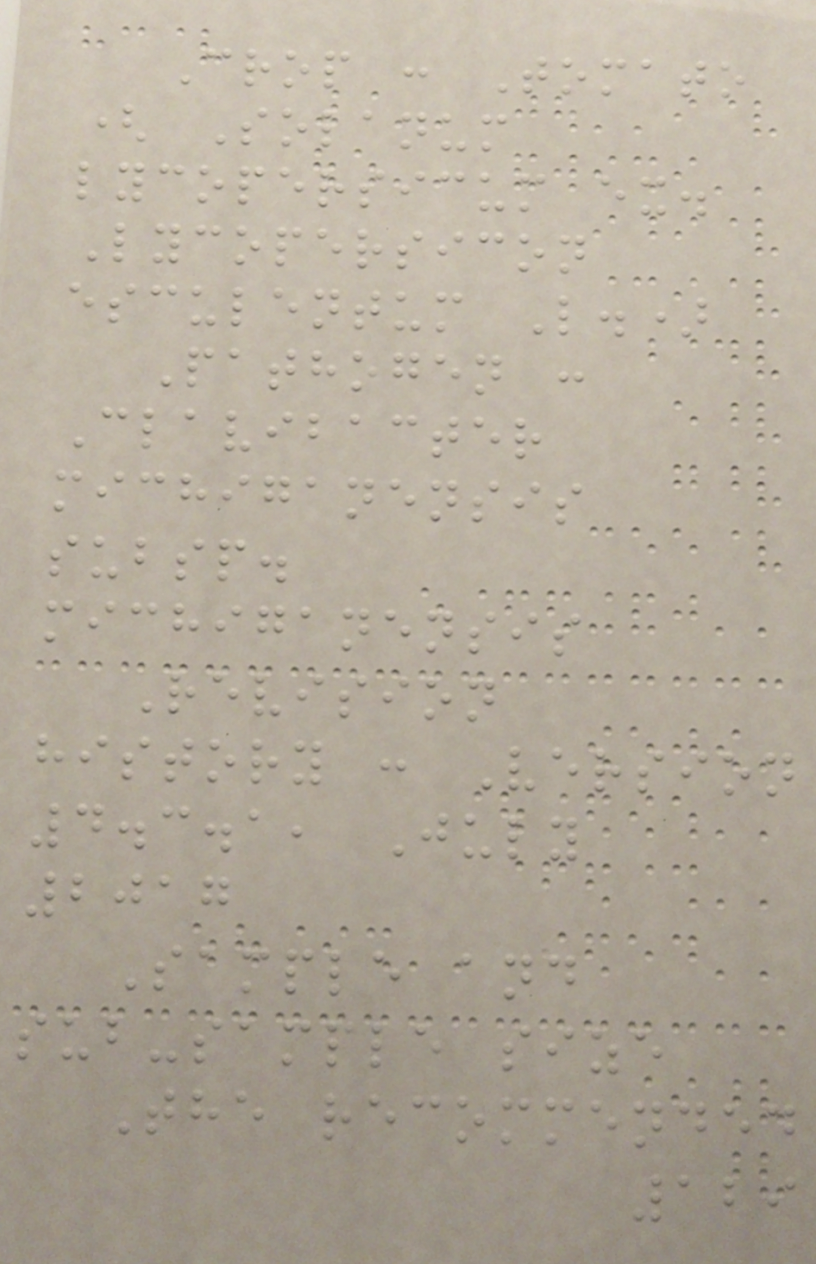Crop : Tomato
( Solanum
lycopersicum ex.
Lycopersicon
esculentum L.)
Pathogen :
Clavibacter
michiganensis
subsp.
michiganensis
Revision
history : Version
4.3.1, July
2017
Sample and
sub-sample size
The recommended
129
